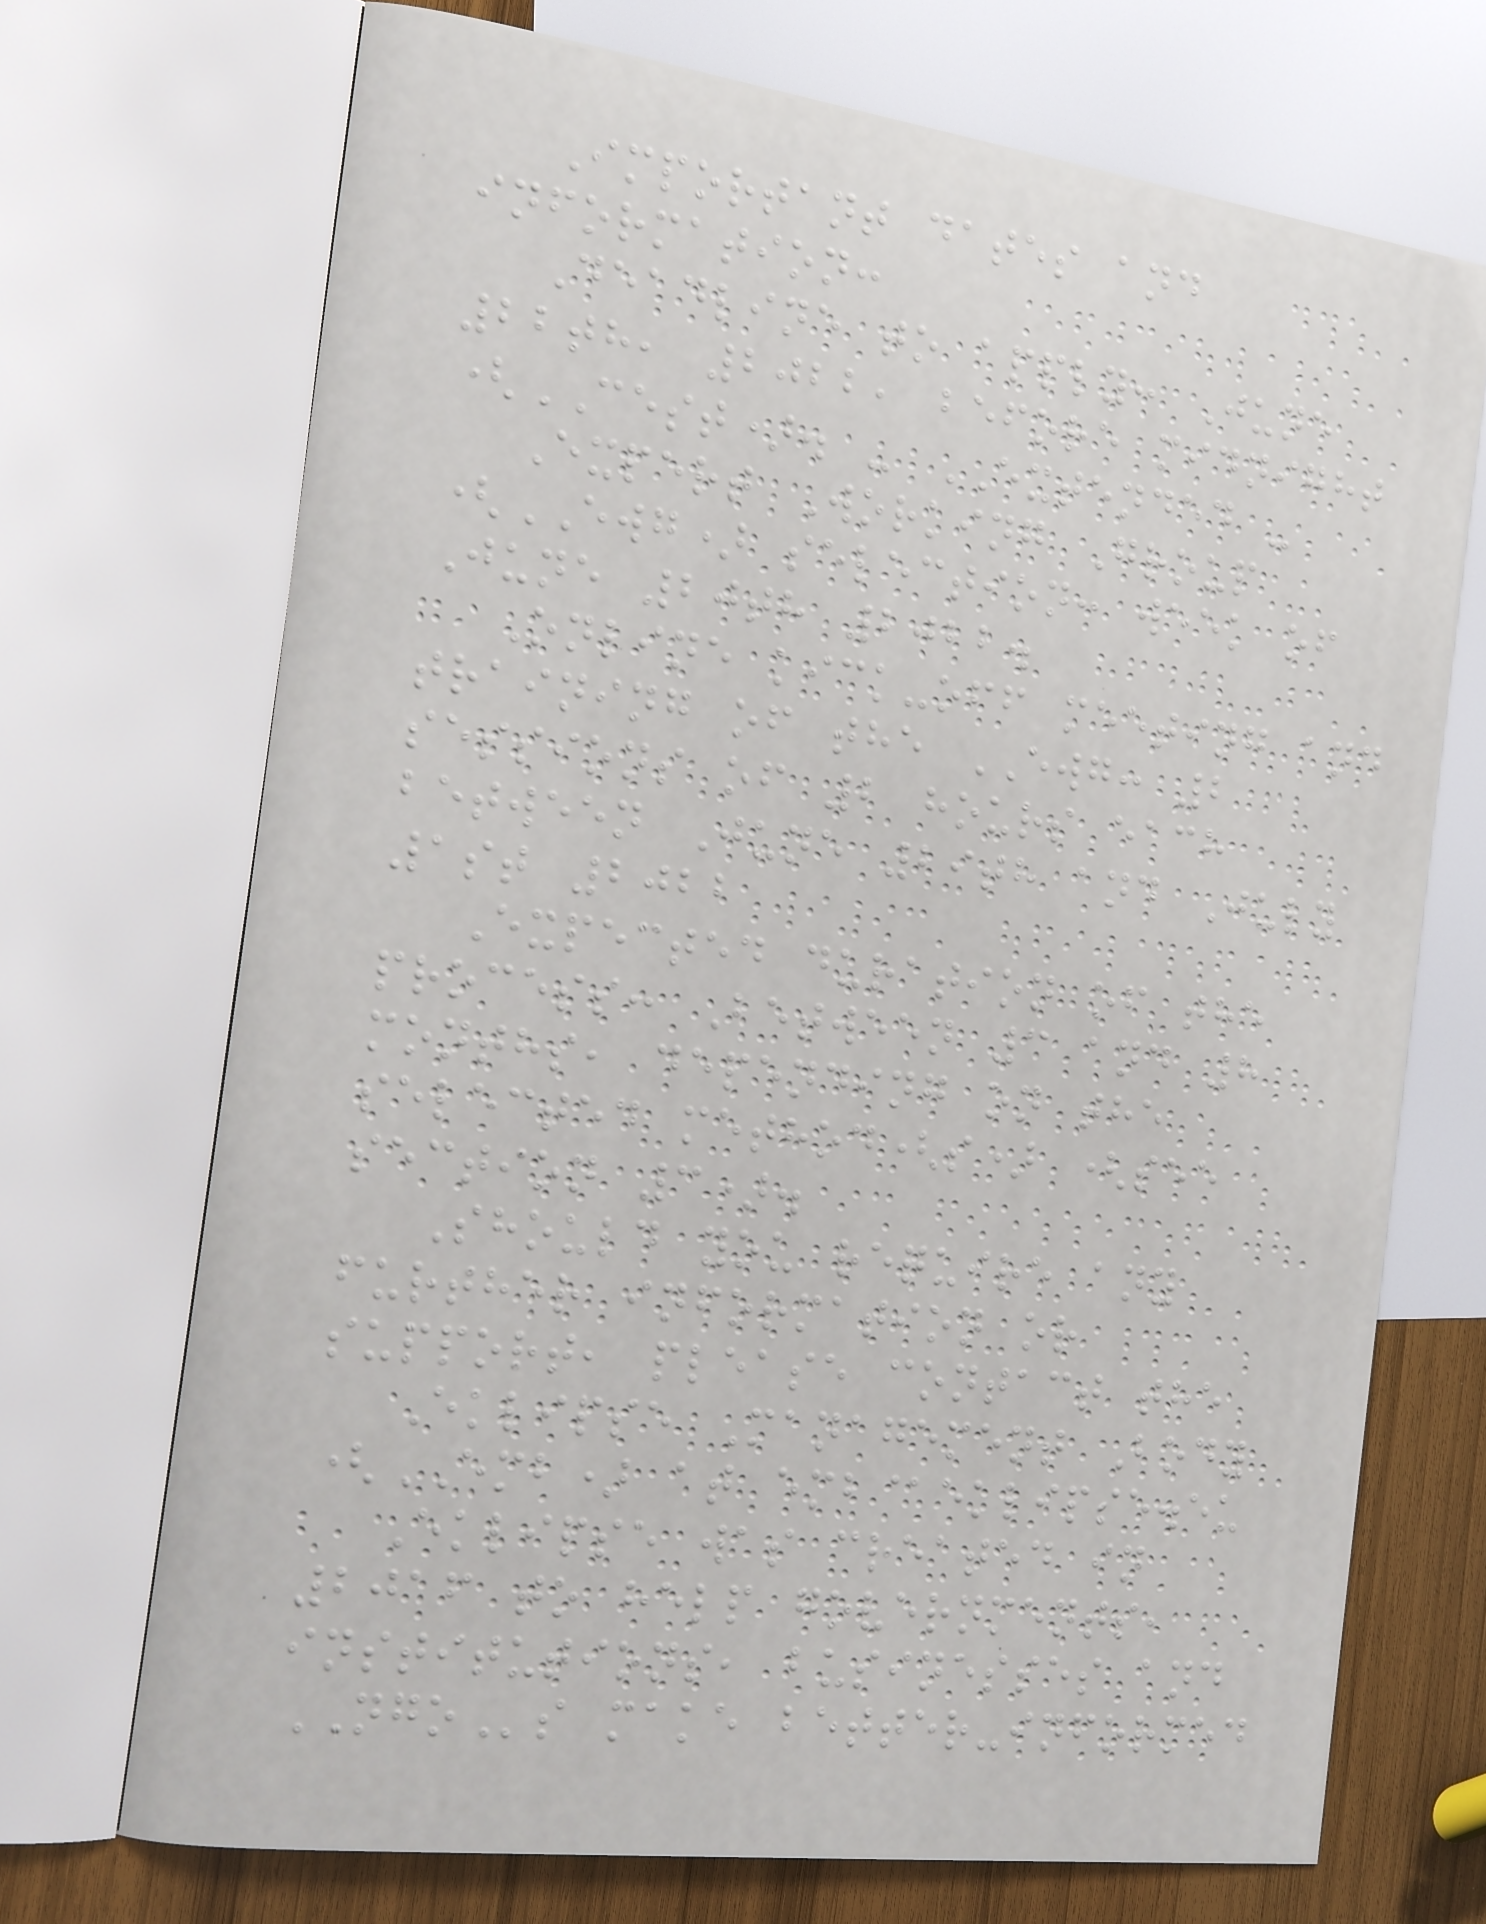Important dates and
information:
Deadline to apply: June
22th, 2022, before midnight
(CEST). - EXTENDED -
Expert Working Group
(EWG) selection: week of
June 20th 2022.
Online kick-off meeting and
training of the EWG: 2
sessions of 2 hours each
between June 29th and July
1st 2022
Expected duration of the
process: Between 3 and 8
months, depending on the
selected method(s) (see
section 3).
Should you require any
further information or
support, please contact the
Eklipse Management Body
(EMB) at emb@eklipse.eu
Eklipse was created in
2016 to help governments,
institutions, businesses and
NGOs make better-informed
